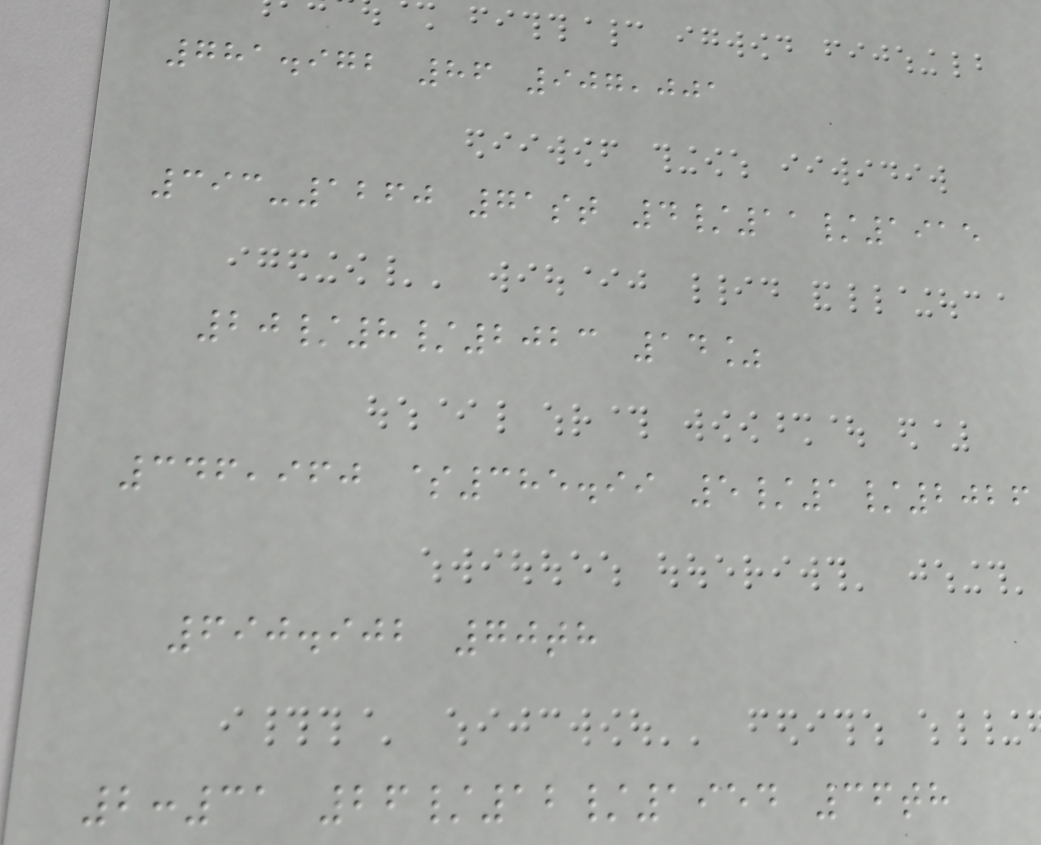781.972 86 907,001
393-1260 71st 4/11/1915
20/8/2023 14%
346,960 $385.99 5/1/2026
690.902 70th
2:31 26/12/1954 36th
